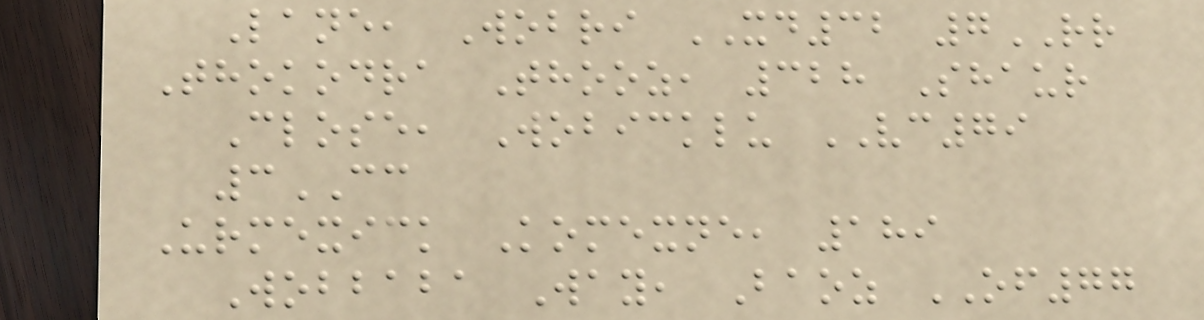Lane, Wobri XD32 7RR
Thokodra Thooz, 328 Shaur
Close, Wobicklu VC79
3CC
Urmexick Komexne, 189
Wobbaba Way, Baoz OF77
